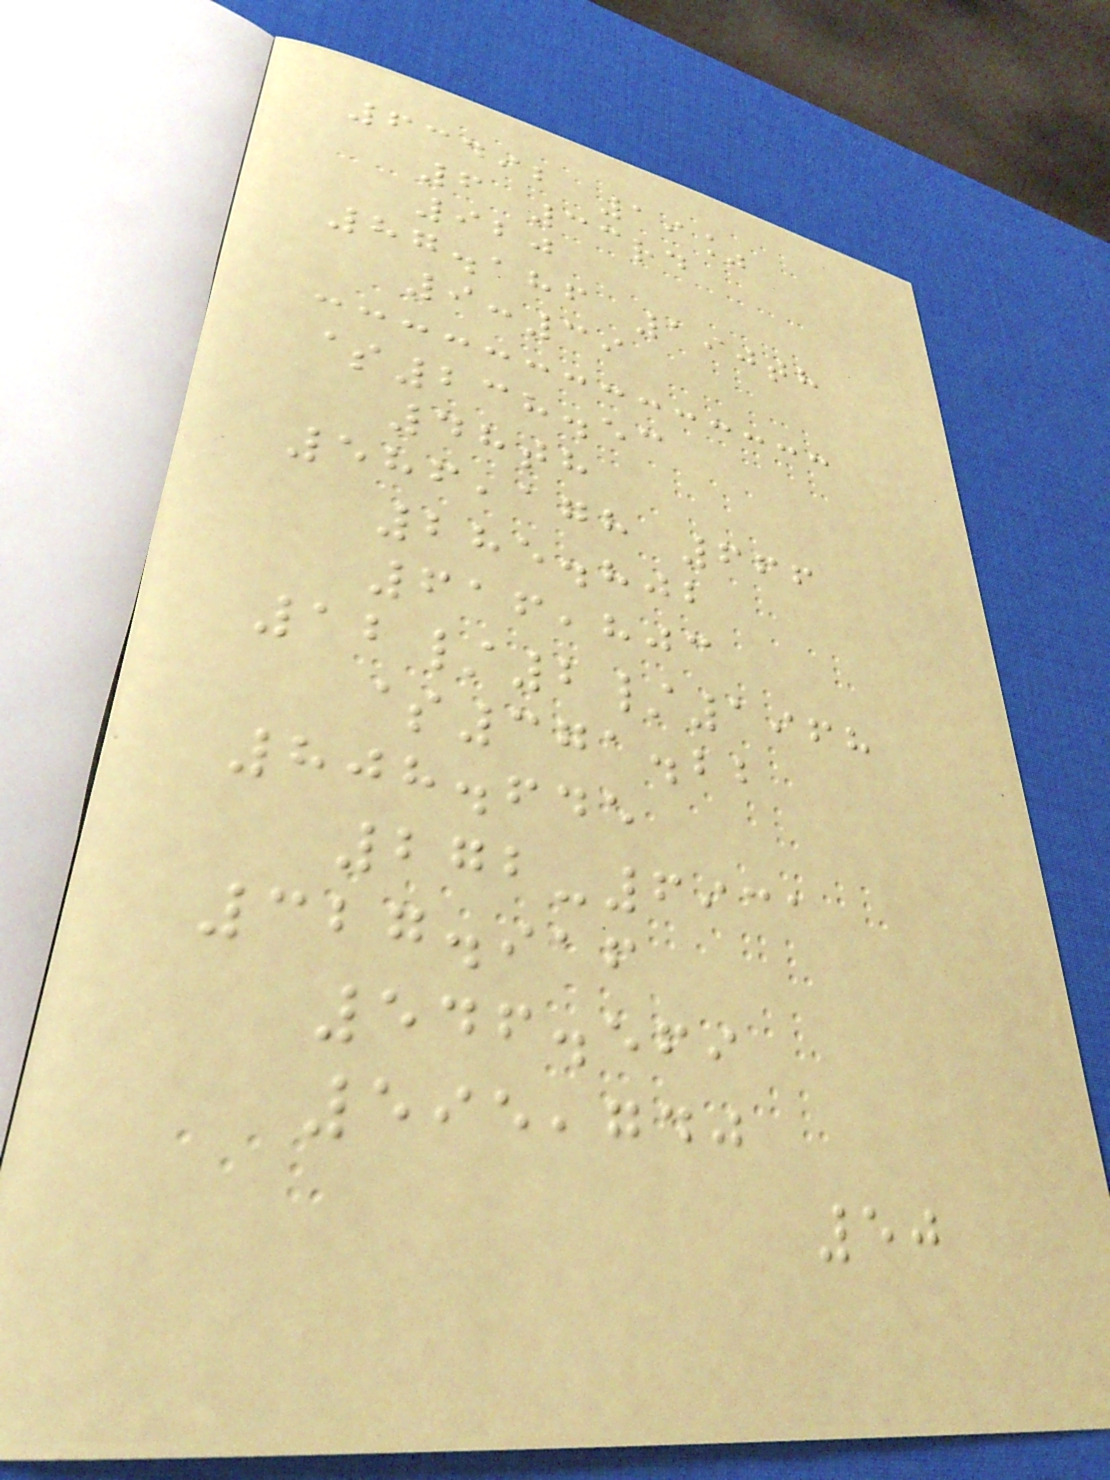63492 19%
6 33rd
920
87.186 190th
9:39
$238.53
48th
586,178 666
285.802
616,803
12/2/1968
$371.22
808.645
272-6931
327.916
546.569
595,740
50
